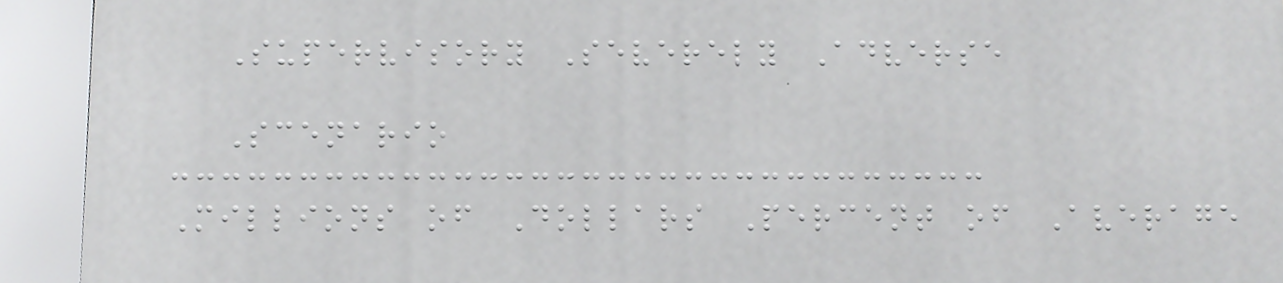Supervisory Severely Adverse
Scenario
Millions of Dollars Percent of Average
